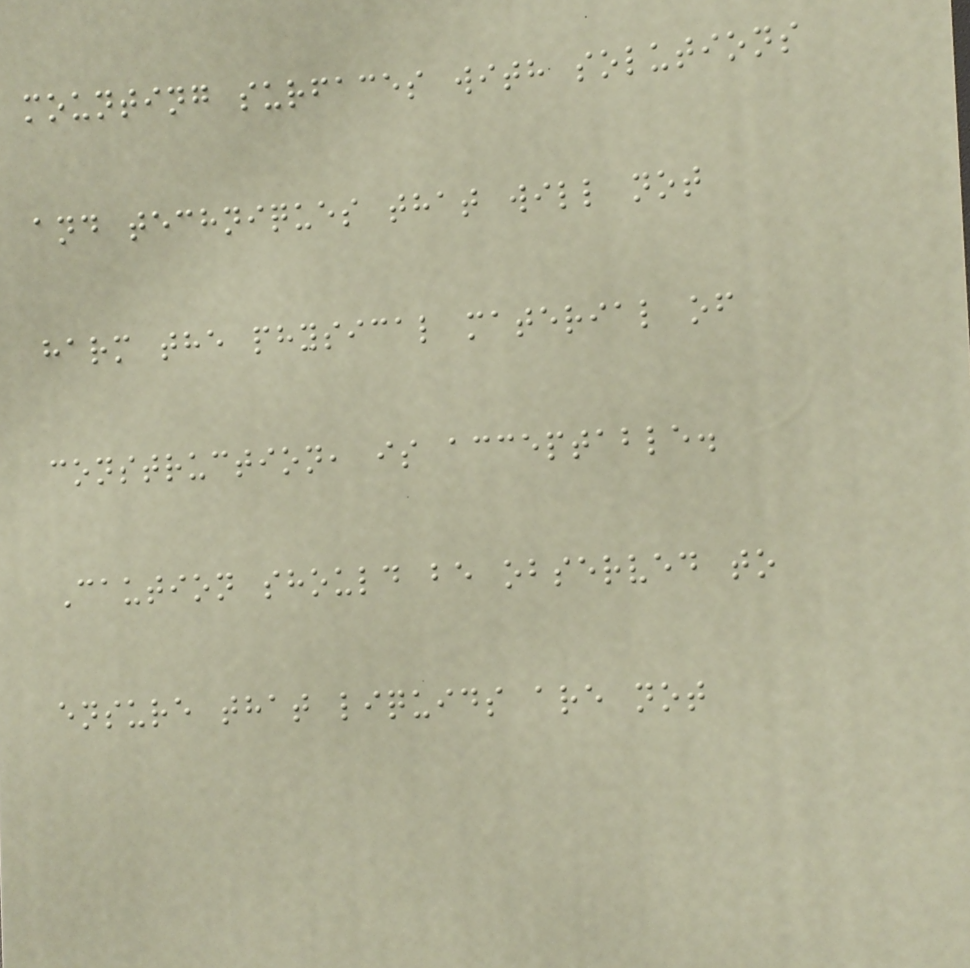mounting surfaces with solutions
and techniques that will not
harm the physical material of
construction, is acceptable.
Caution should be observed to
ensure that liquids are not
